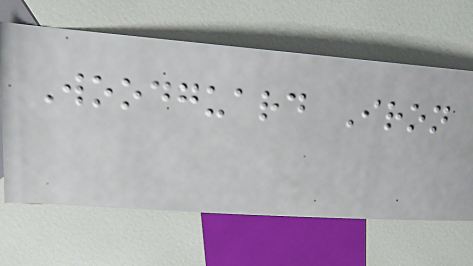Woodguard Iron
